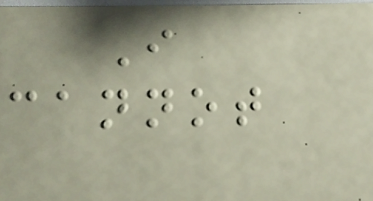I
cannot
